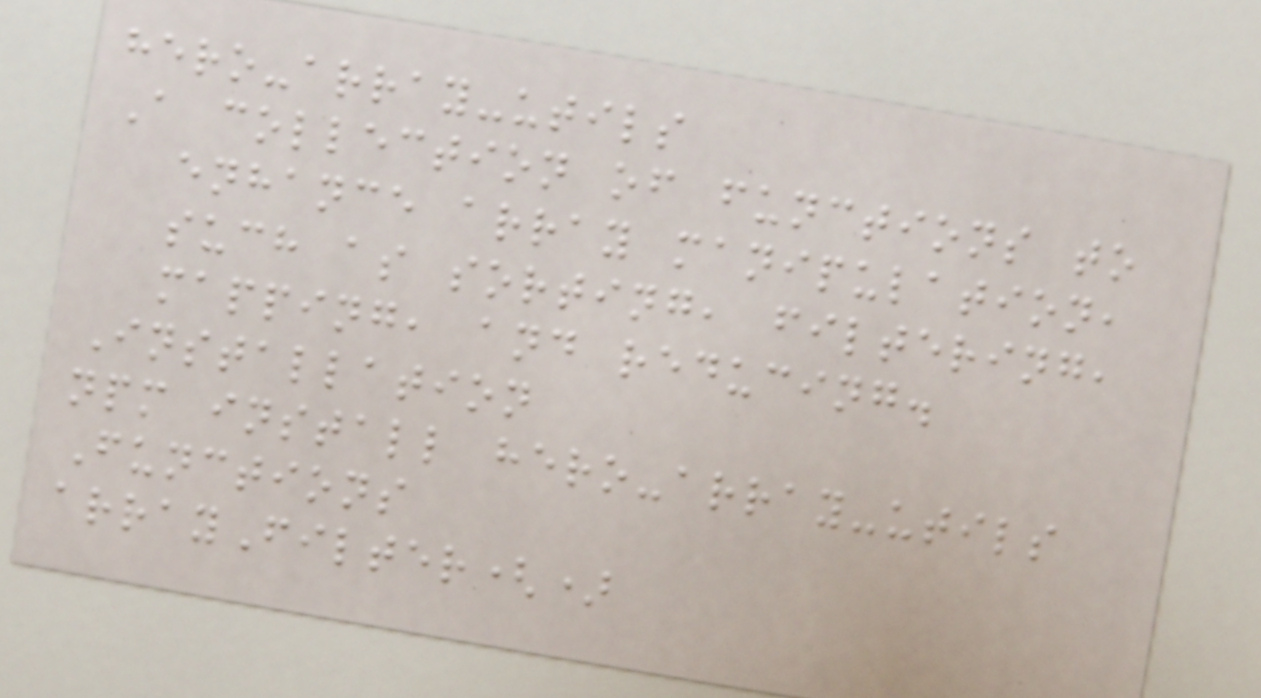hero-array-utils
A collection of functions to
enhance array manipulation,
such as sorting, filtering,
mapping, and reducing.
Installation
npm install hero-array-utils
Functions
arrayFilter()
